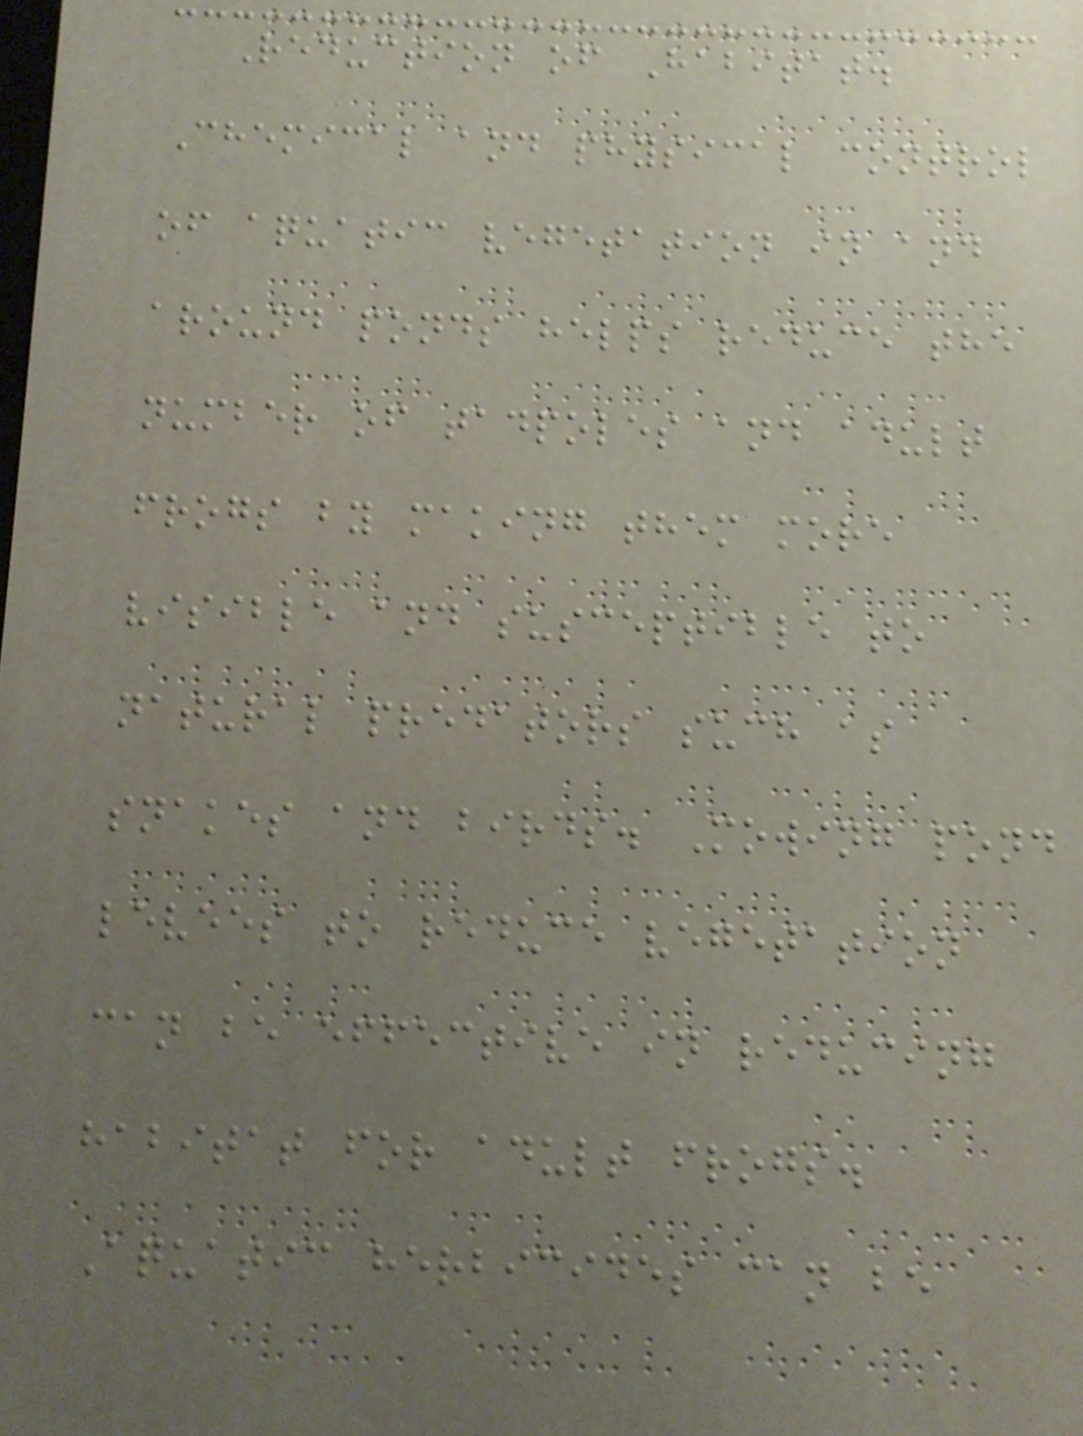Reduction of Habitat.
Chemical and physical control
of aquatic vegetation in and
around ponds helps reduce the
number of tadpoles and adult
frogs by making them more
visible and susceptible to
natural predators such as
snakes and birds. Mowing pond
levees to reduce vegetation
can be effective in reducing
habitat for adult frogs.
Aquatic herbicides can be
